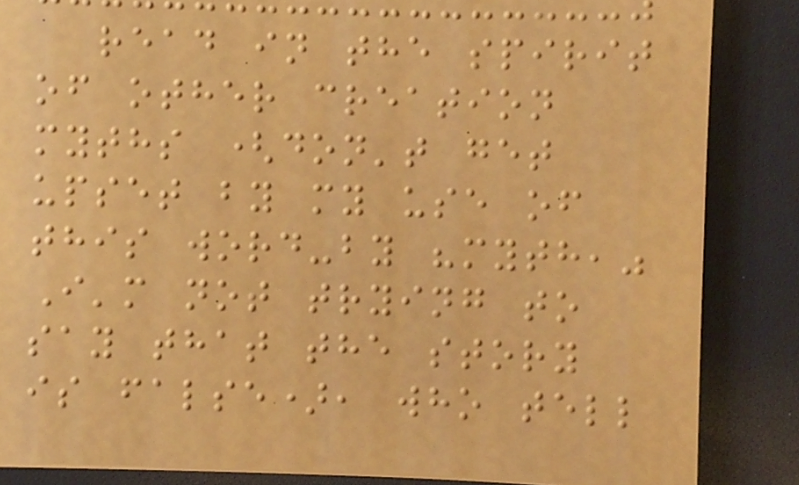read in the spirit
of other creation
myths (don't get
upset by my use of
this word-by "myth,"
I'm not trying to
say that the story
is false), who tell
